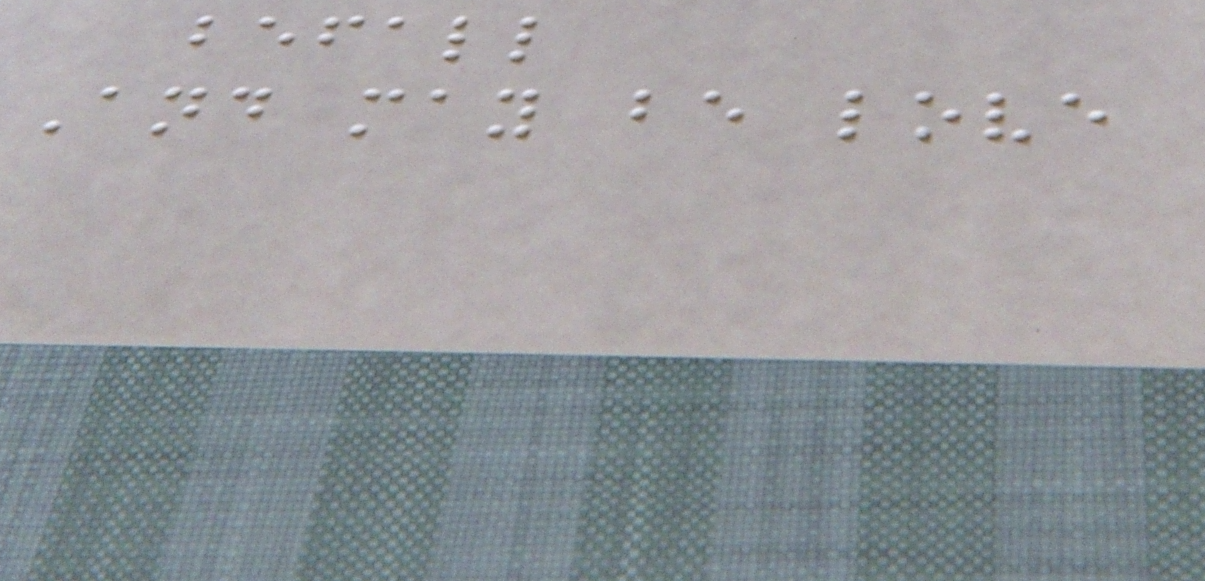befall
And may be love
